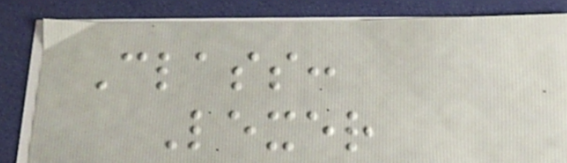Class:
Lexer
